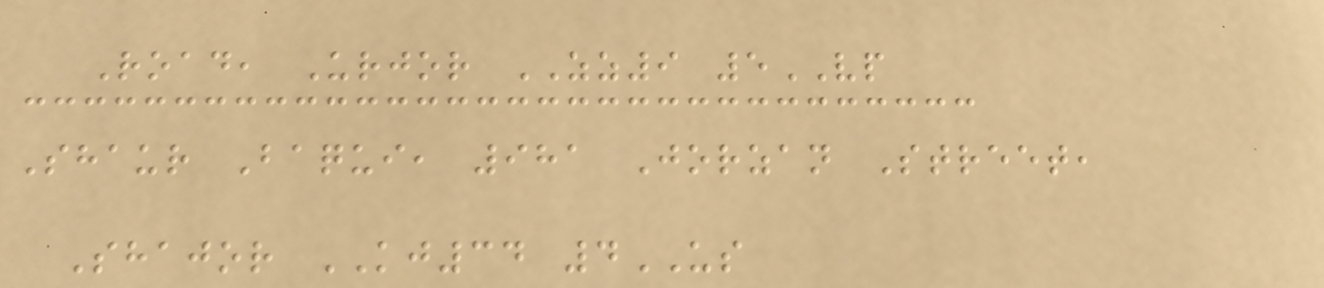Road, Urjor ZZ9 5VP
Shaur Baqui, 981 Jorzan Street,
Shajor KJ34 4US
